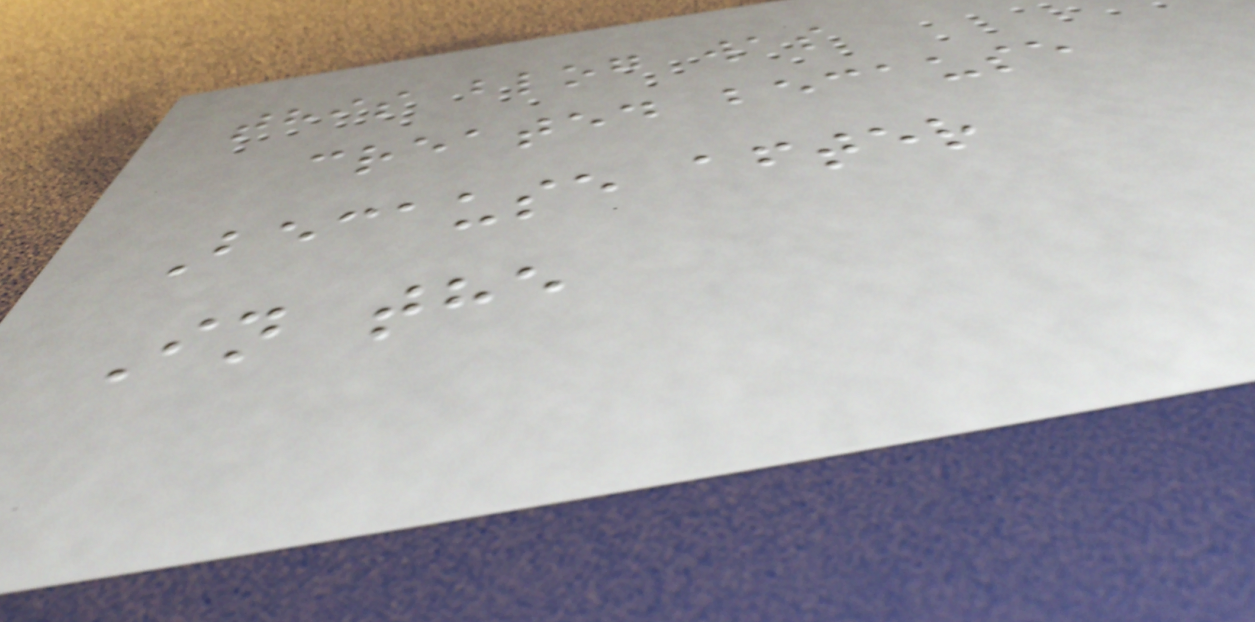this blog was
created because
Because after
In the
